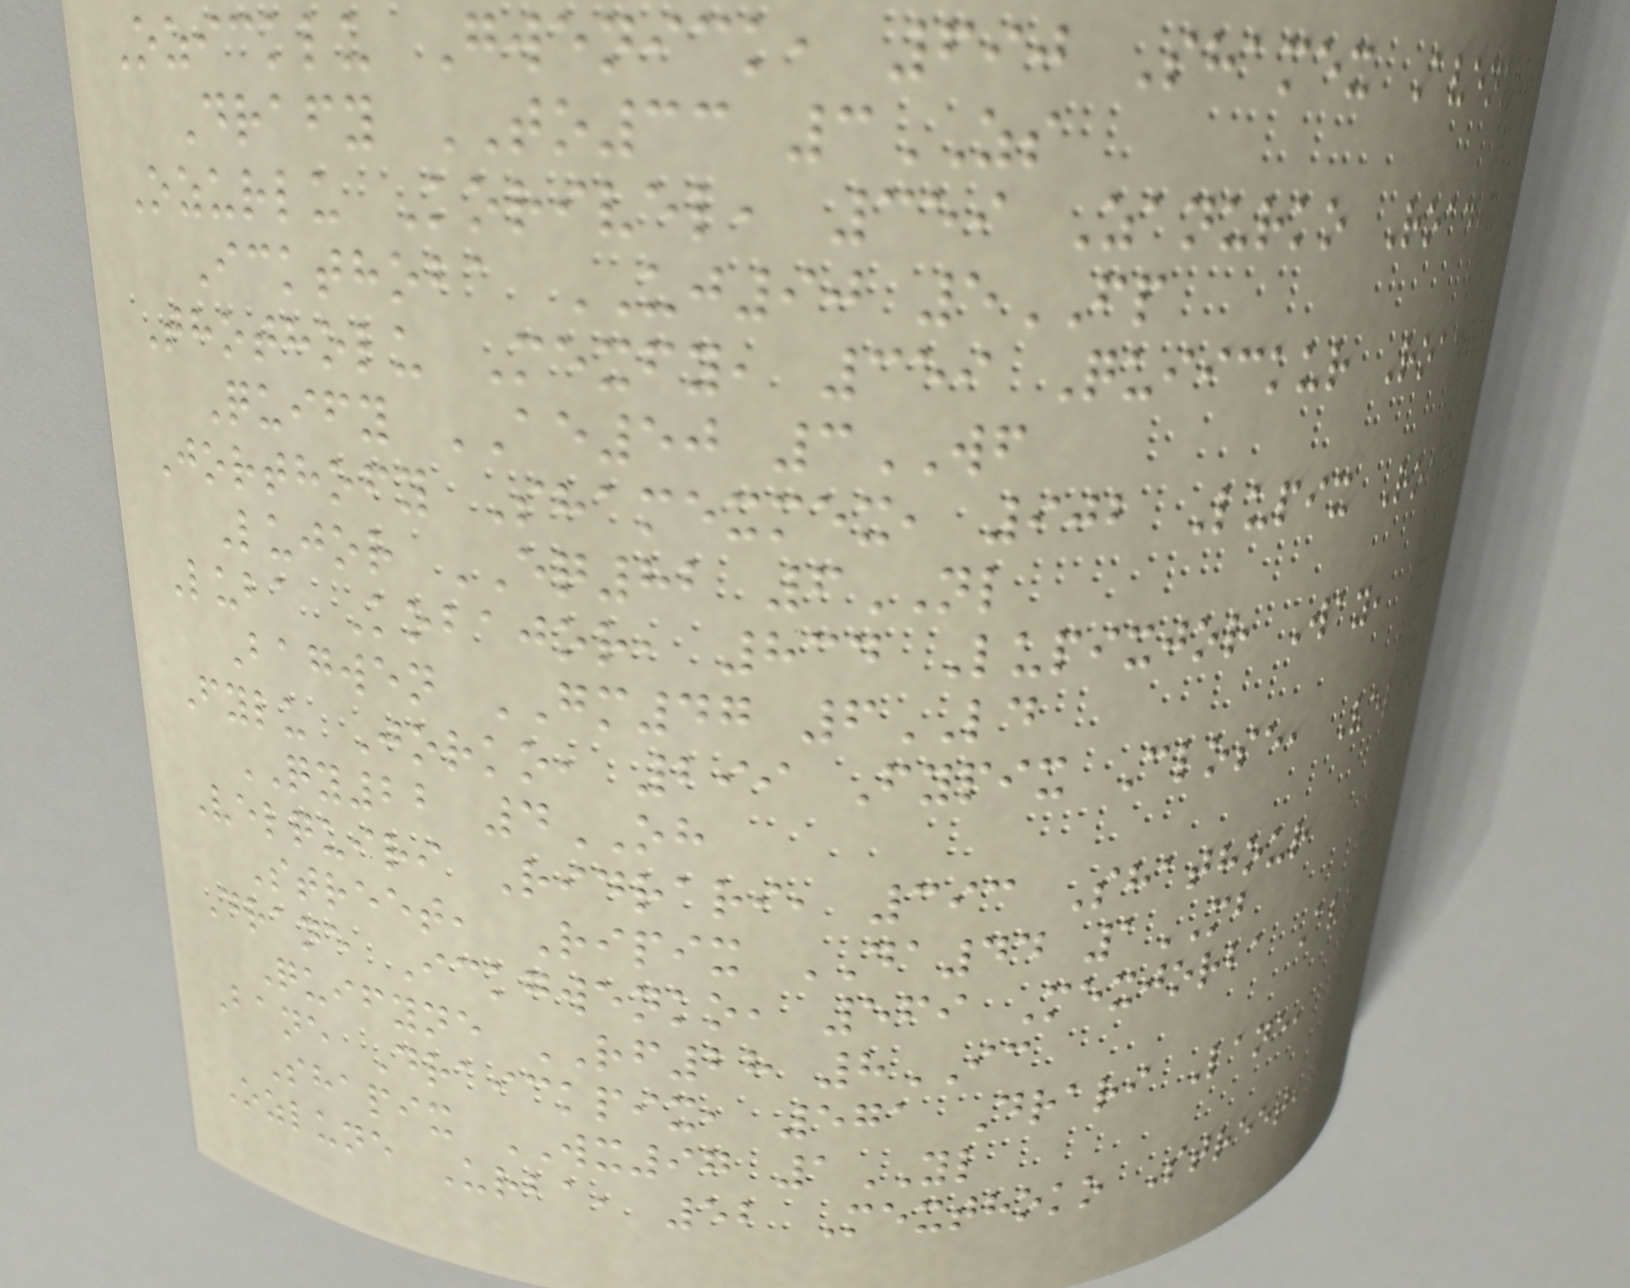Ozicklu Gwenick, 690 Shamex Avenue,
Drafy TO33 3ZS
Ozurlu Korivel, 359 Zanurko Road,
Ickthoba UJ90 5FP
Thotholu Mexfy, 359 Quiickur Road,
Quify AE50 3WF
Jorthofy Shamexmex, 902 Lupix Road,
Lujor EQ82 6NL
Luba Kobajor, 834 Lupixjor Way,
Bagwen GM47 6LD
Fylu Jorko, 299 Fypix Close, Velsha
QY22 4OH
Velquiri Ridrari, 393 Shathour
Street, Ripix DA44 1MB
Drane Ickgwenko, 569 Mexjorba Avenue,
Quifyne RF28 8IC
Bane Draickpix, 571 Drari Lane,
Shapix WX97 1YL
Ozlune Urba, 52 Mexthoko Street,
